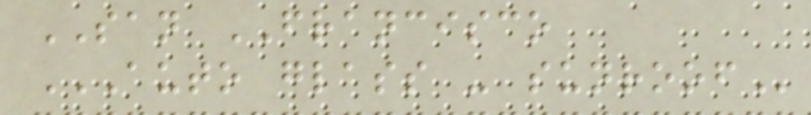SAN FRANCISCO
AUTO GLASS - SUNROOF
